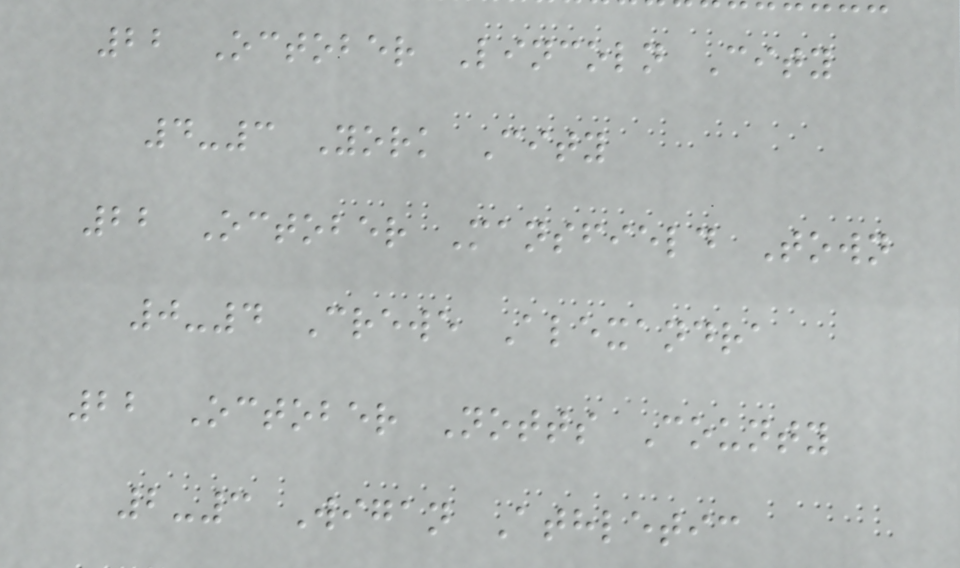22 October Lincoln City
4-3 York City
22 October Mansfield Town
0-4 Crewe Alexandra
22 October Notts County
2-3 Wigan Athletic
